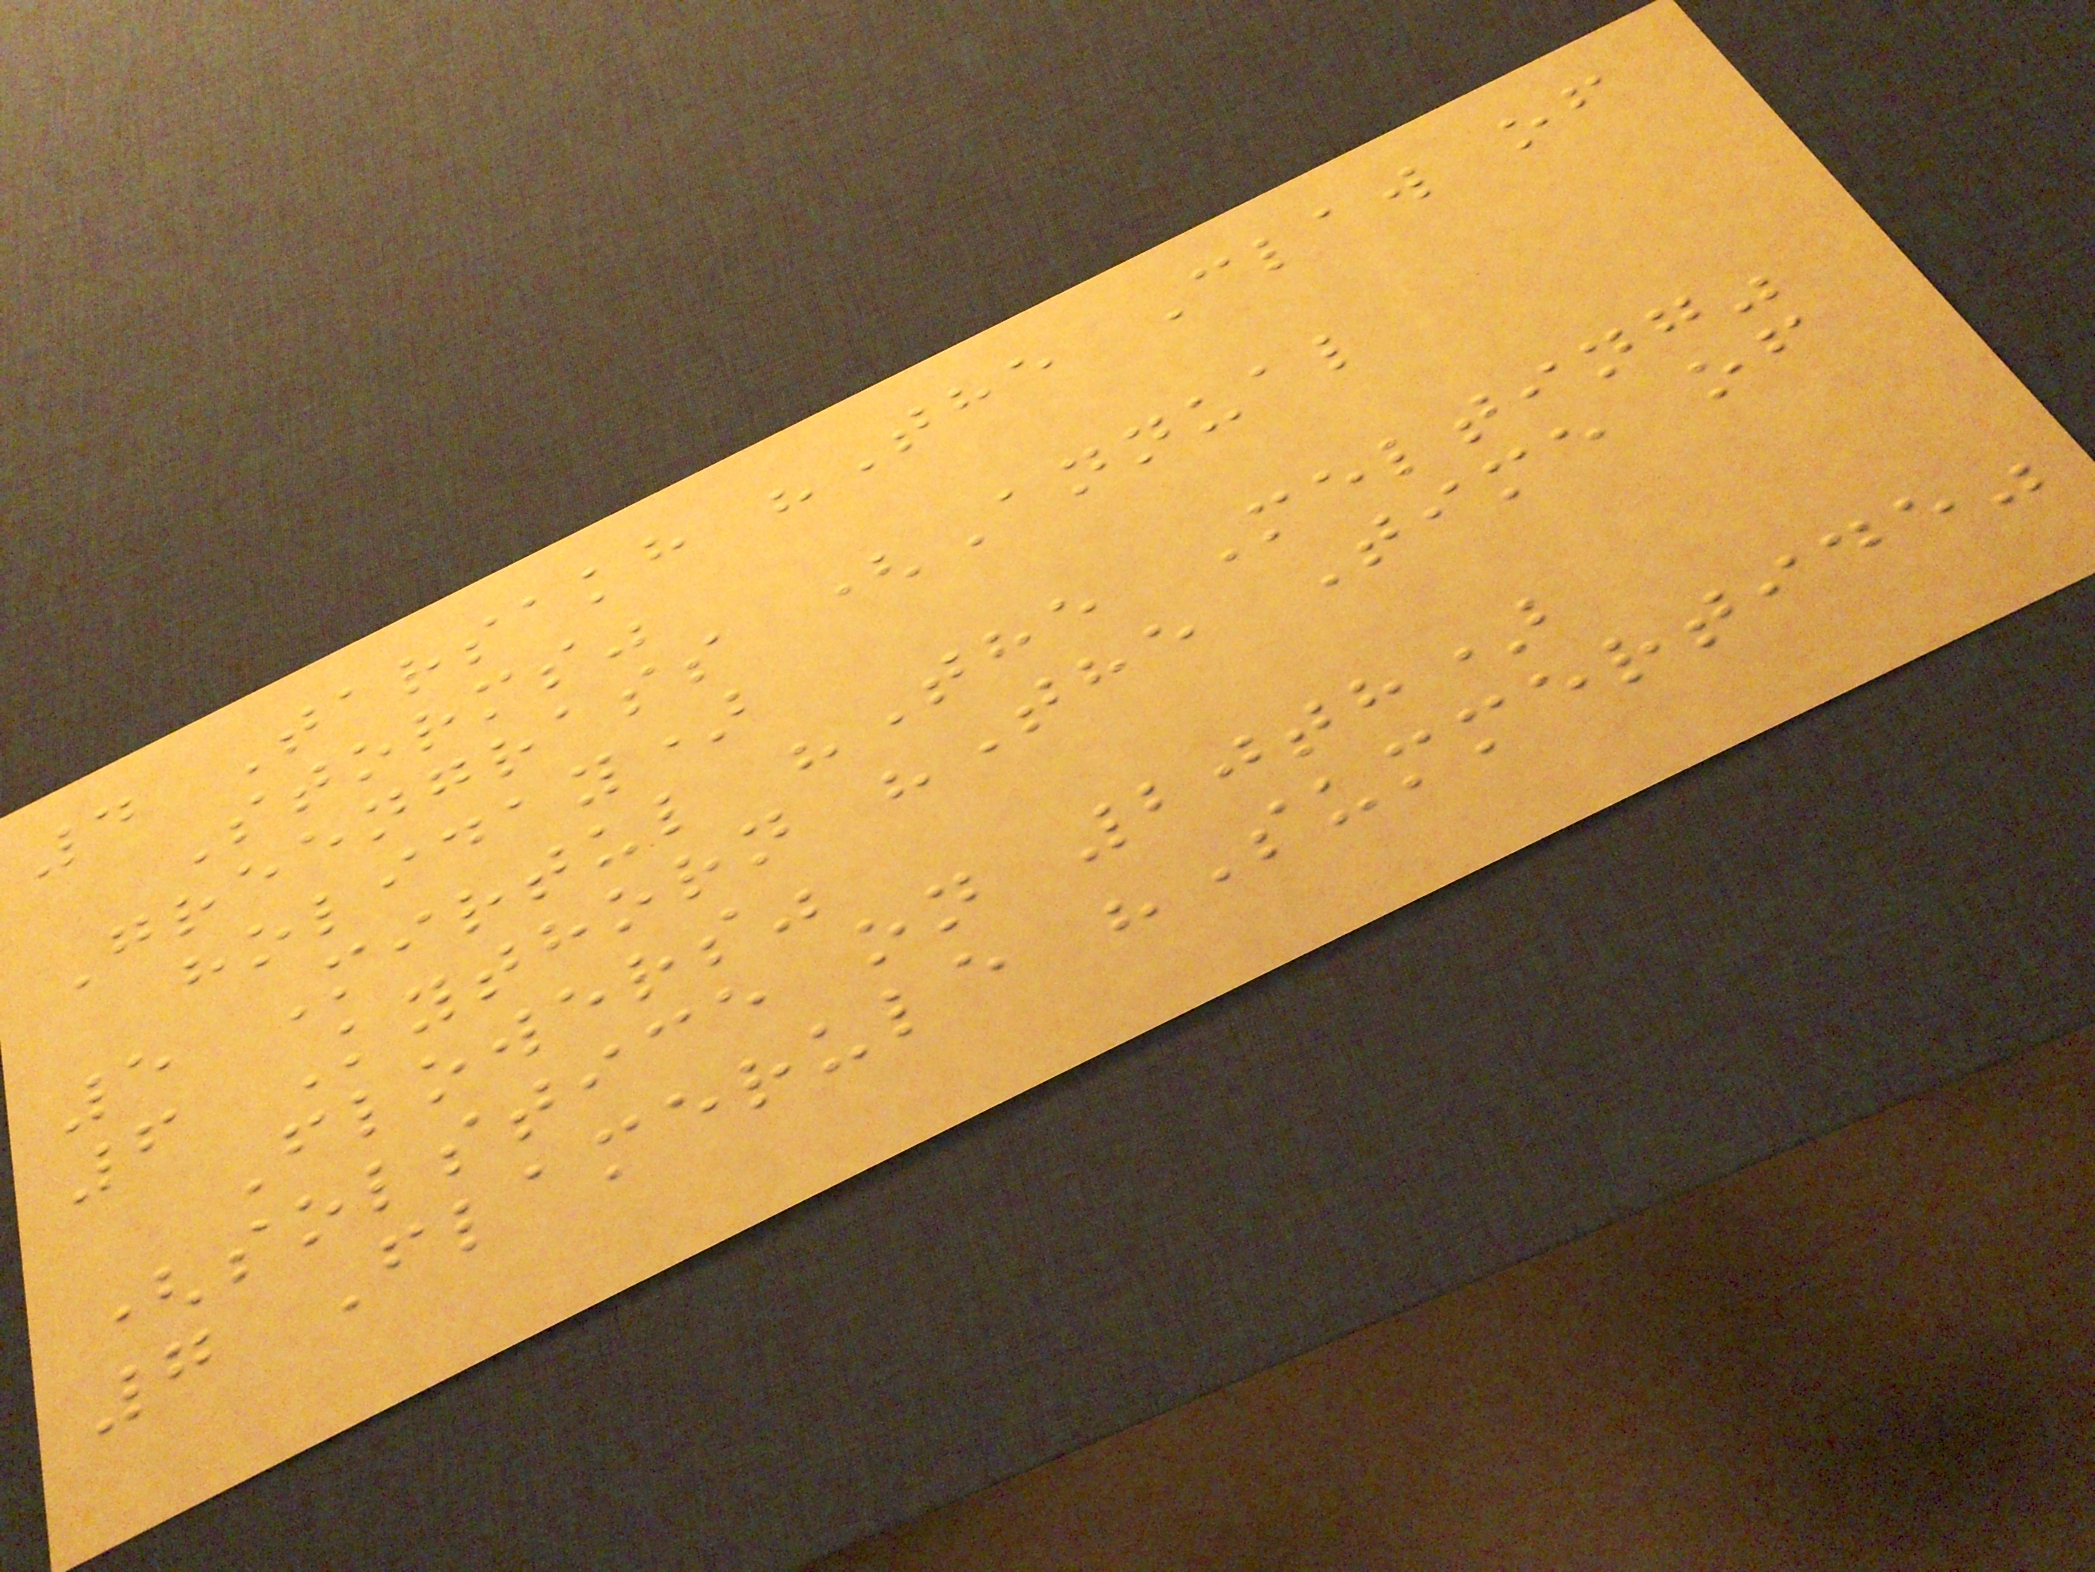4 Tarsakh "The Claw of
Storms"
Greengrass (Annual
holiday)
5 Mirtul "The Melting"
6 Kythorn "The Time of
Flowers"
(solstice on 20th)
7 Flamerule "Summertide"
